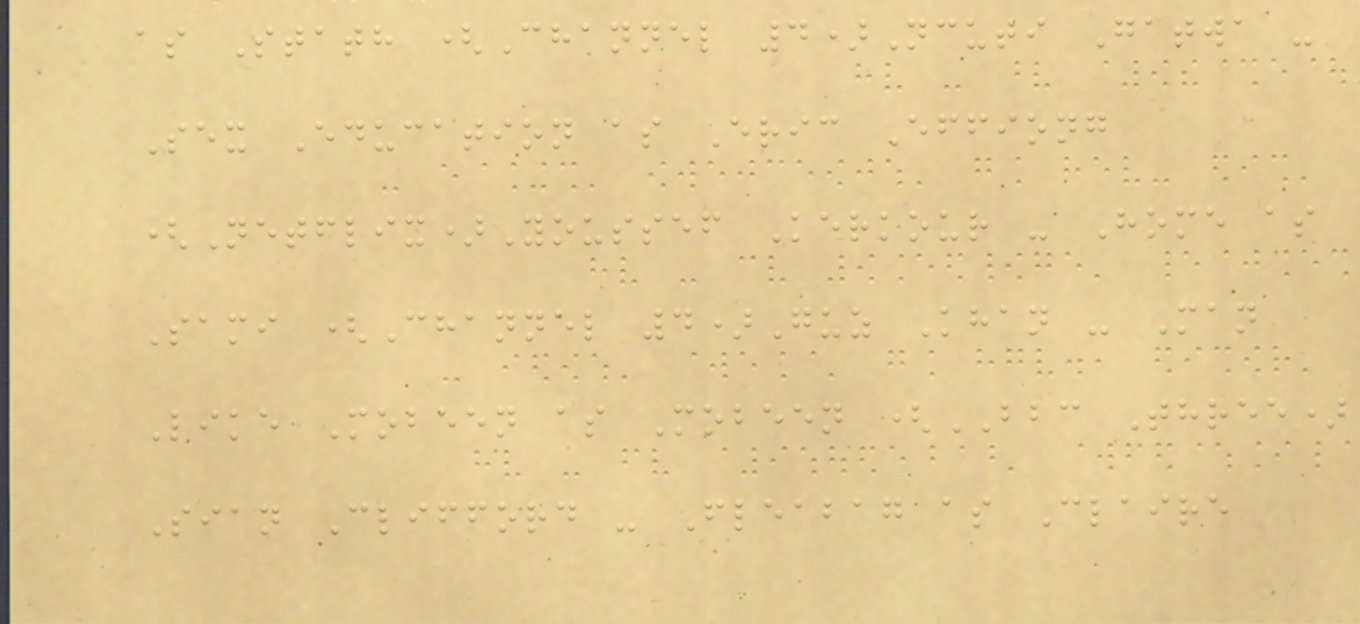as Stath (Channel 4)Ncuti Gatwa -
Sex Education as Eric Effiong
(Netflix)Youssef Kerkour - Home as
Sami (Channel 4)Guz Khan - Man
Like Mobeen as Mobeen (BBC Three)
Sian Clifford - Fleabag as Claire
